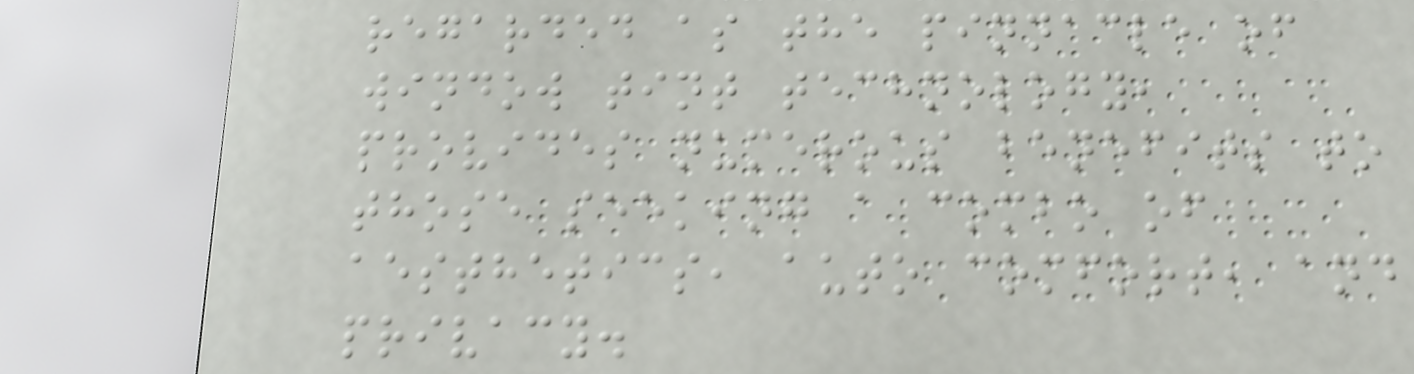regarded as the pinnacle of
window tint technology,
provides numerous benefits to
those seeking a combo of
aesthetics, auto comfort, and
privacy.
